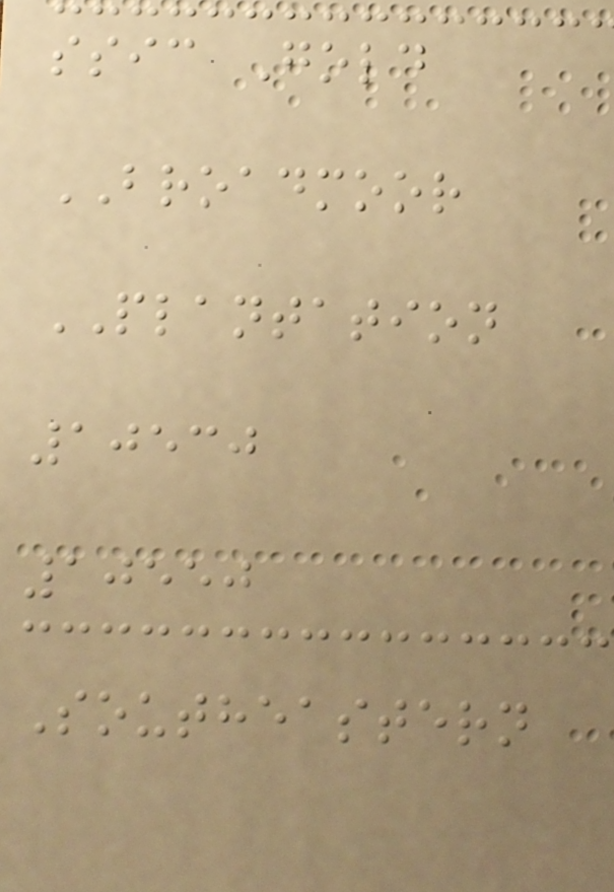ssic Gold
BROADMOOR
PLANTATION
10530
10550
Southeastern
